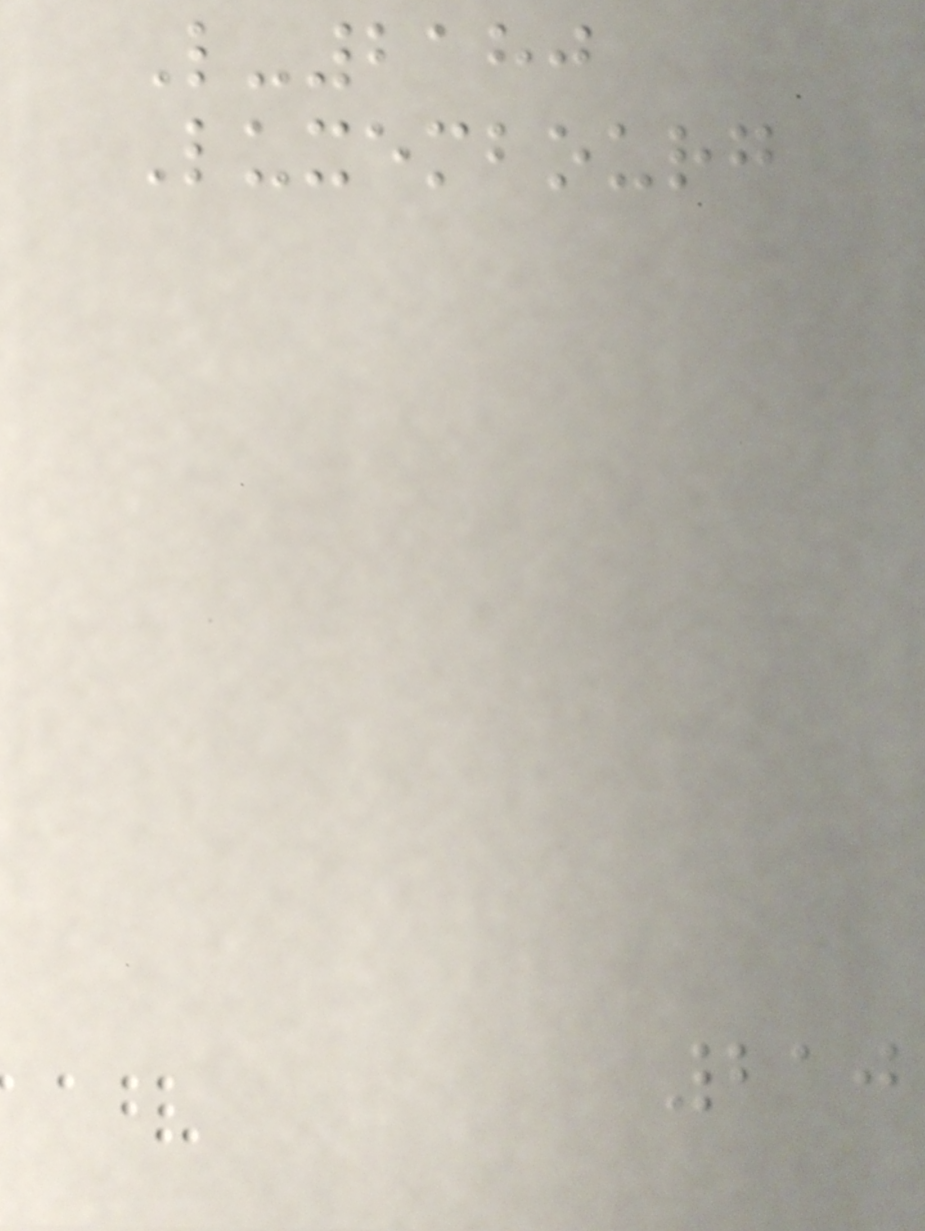L-2180
Luxembourg
210
